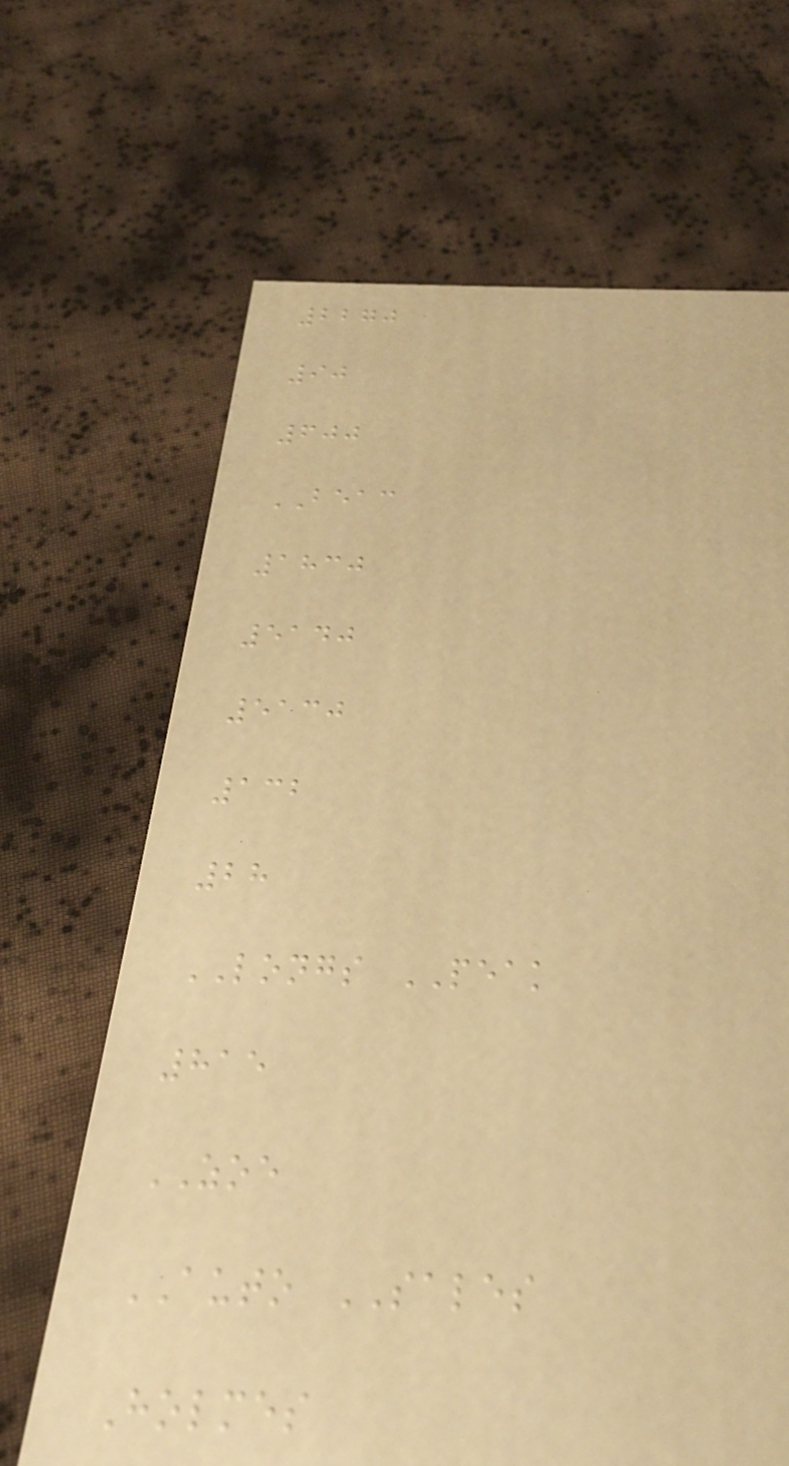2270
90
600
BEAC
1830
5140
5130
132
28
LONGS PEAK
815
ZOE
AUTO SALES
Holmes
